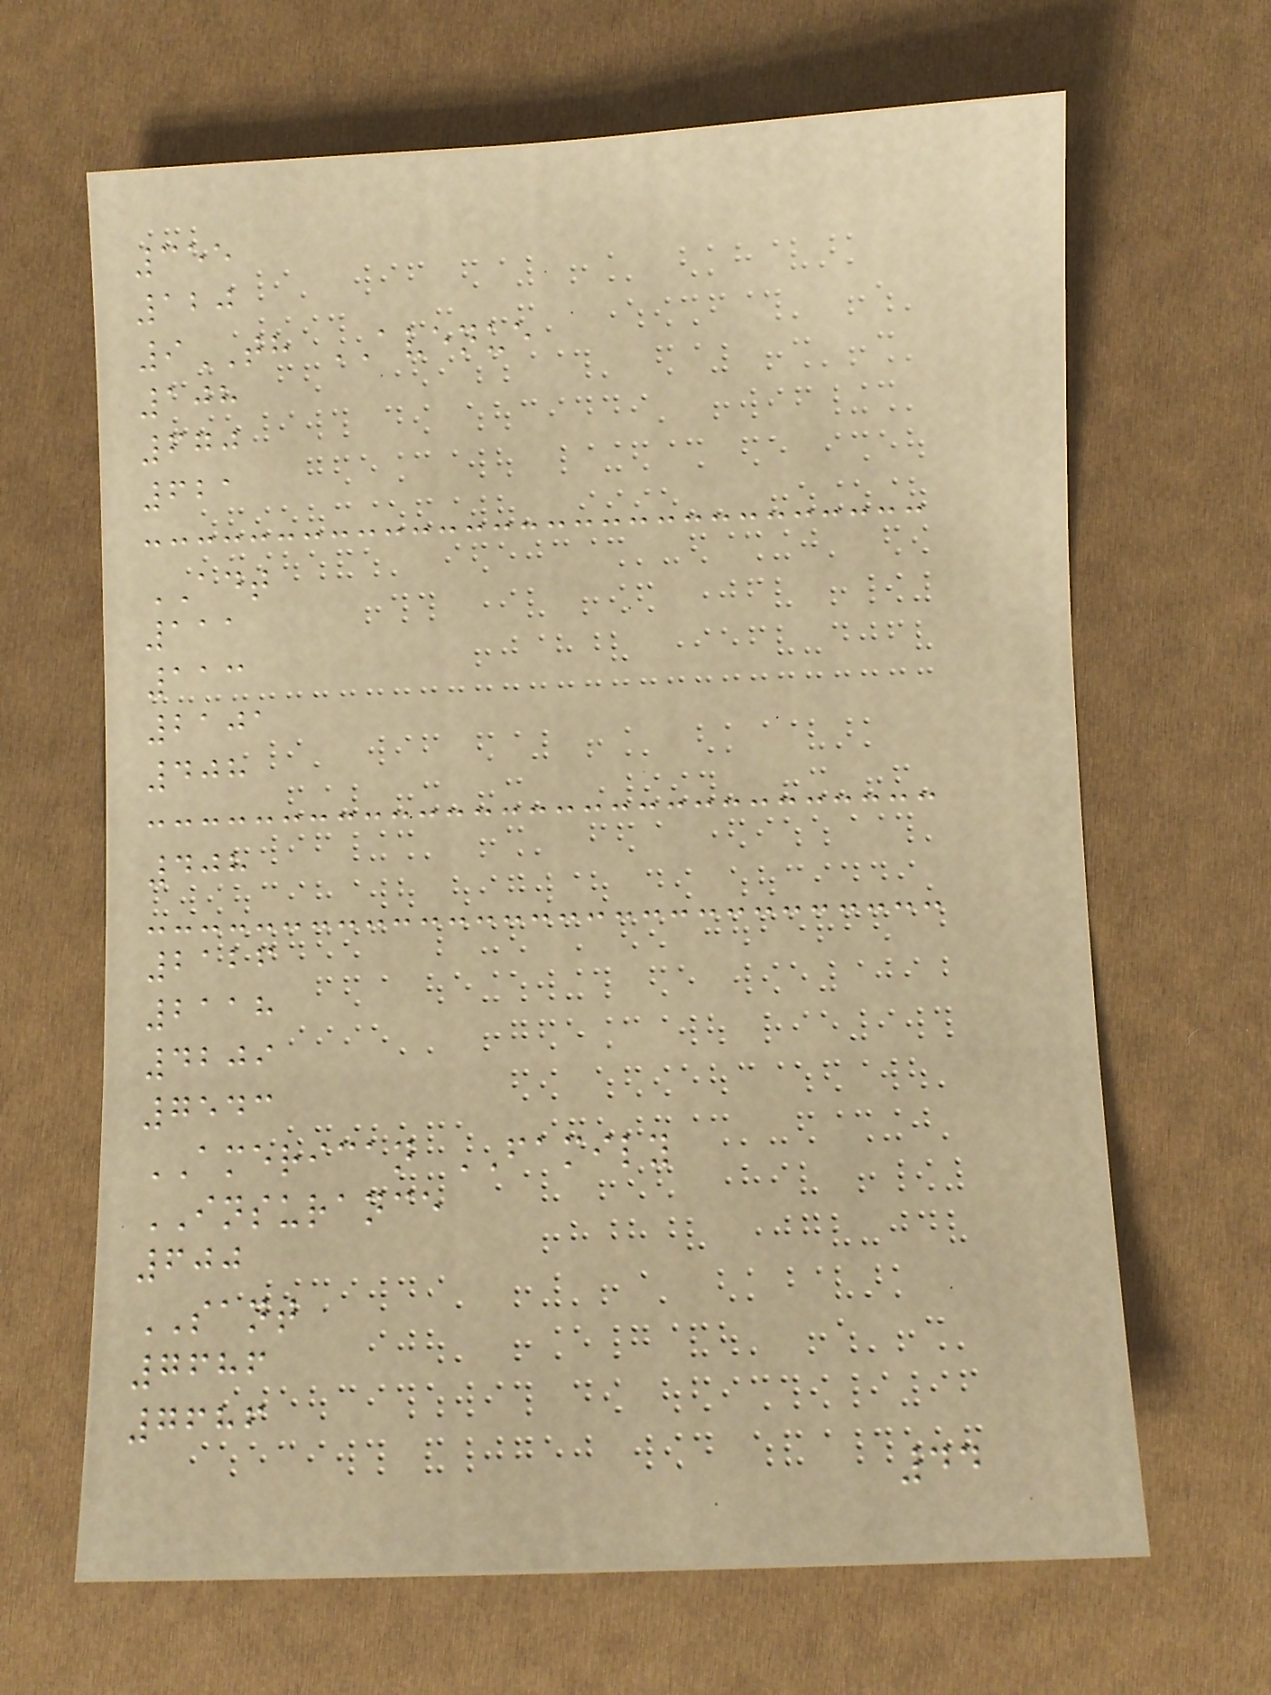355
120
9TH AVENUE
108
670
621
ADT
111
113
2101
408
408
2126
2118
4209
7543
AMERICAN FAMILY
INSURANCE
600
SANT
7686
7686
44
